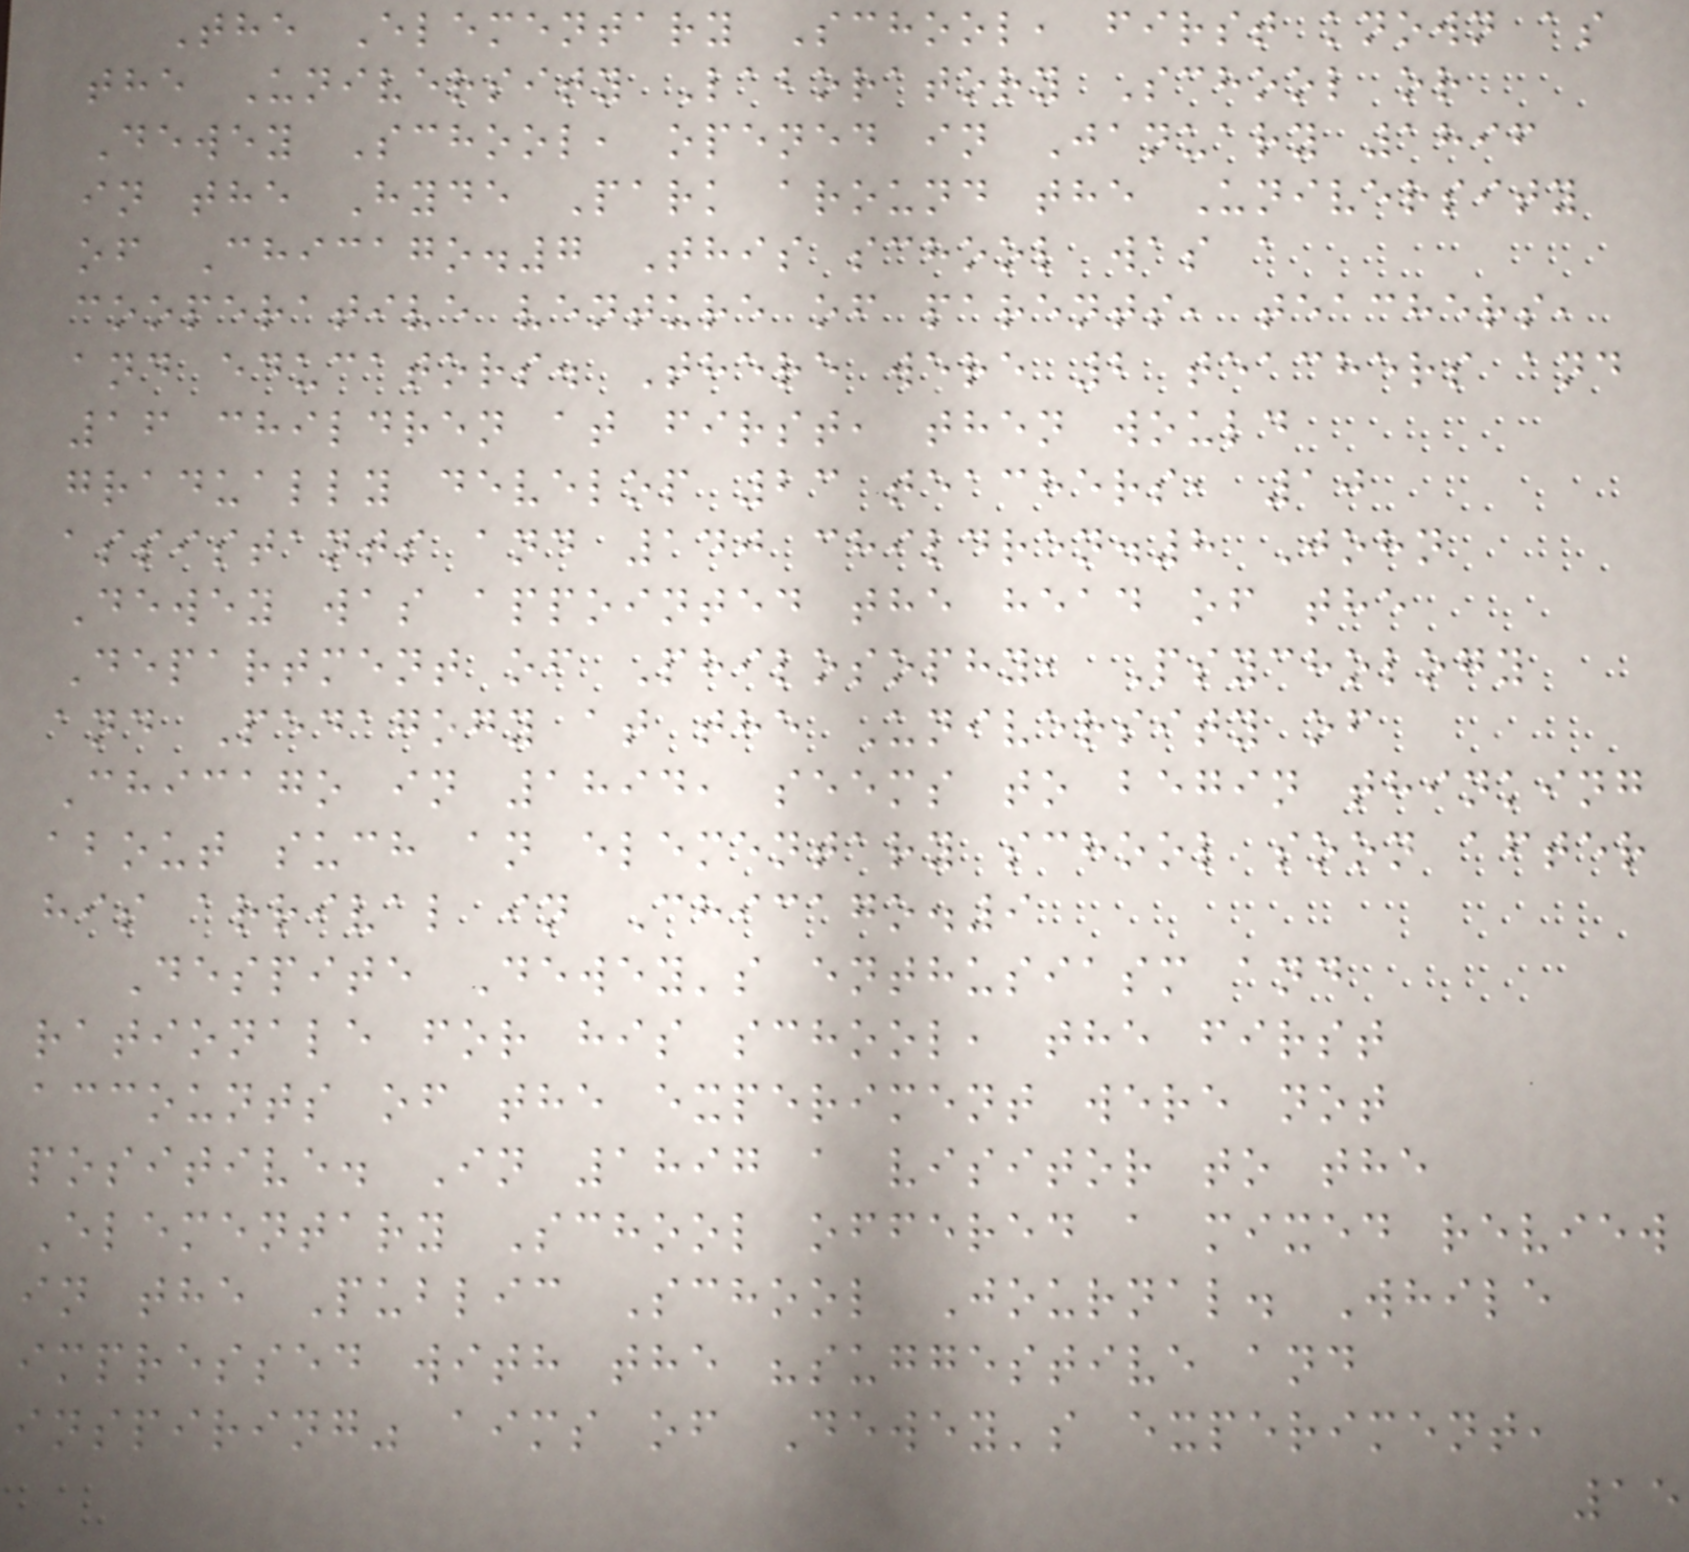The Elementary School, first known as
the University Laboratory School or
Dewey School, opened in January 1896
in the Hyde Park around the University
of Chicago.7 This school was a
cooperative venture of parents, teachers,
and educators. There were 2 teachers and
16 children at first, then would
gradually develop 23 teachers, 10
assistants and 140 children.8 John
Dewey was appointed the head of the
Department of Philosophy, Psychology
and Pedagogy at the University of
Chicago in 1894, seems to begin thinking
about such an elementary school soon after
his arrival in Chicago.9
Despite Dewey's enthusiasm and
rationale for his school, the first
accounts of the experiment were not
positive. In 1897 a visitor to the
Elementary School offered a mixed review
in the Public School Journal. While
impressed with the "suggestive and
inspiring" aims of Dewey's experiment,
15
